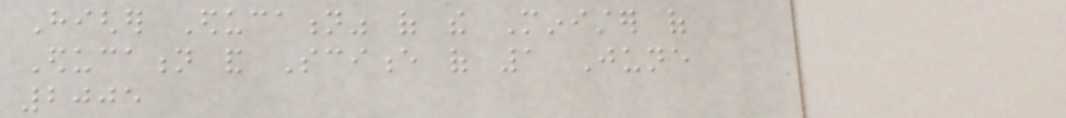Higher Education" of the Minister of
Education and Science of 1 June
2005
